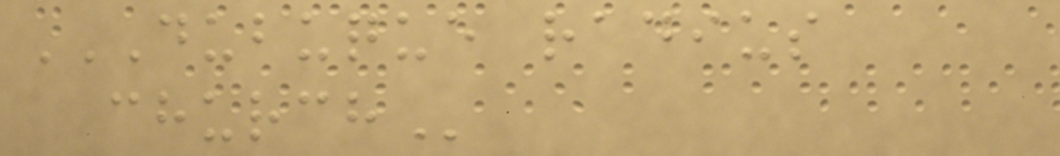DUBUQUE RADIUS
CHURCH
